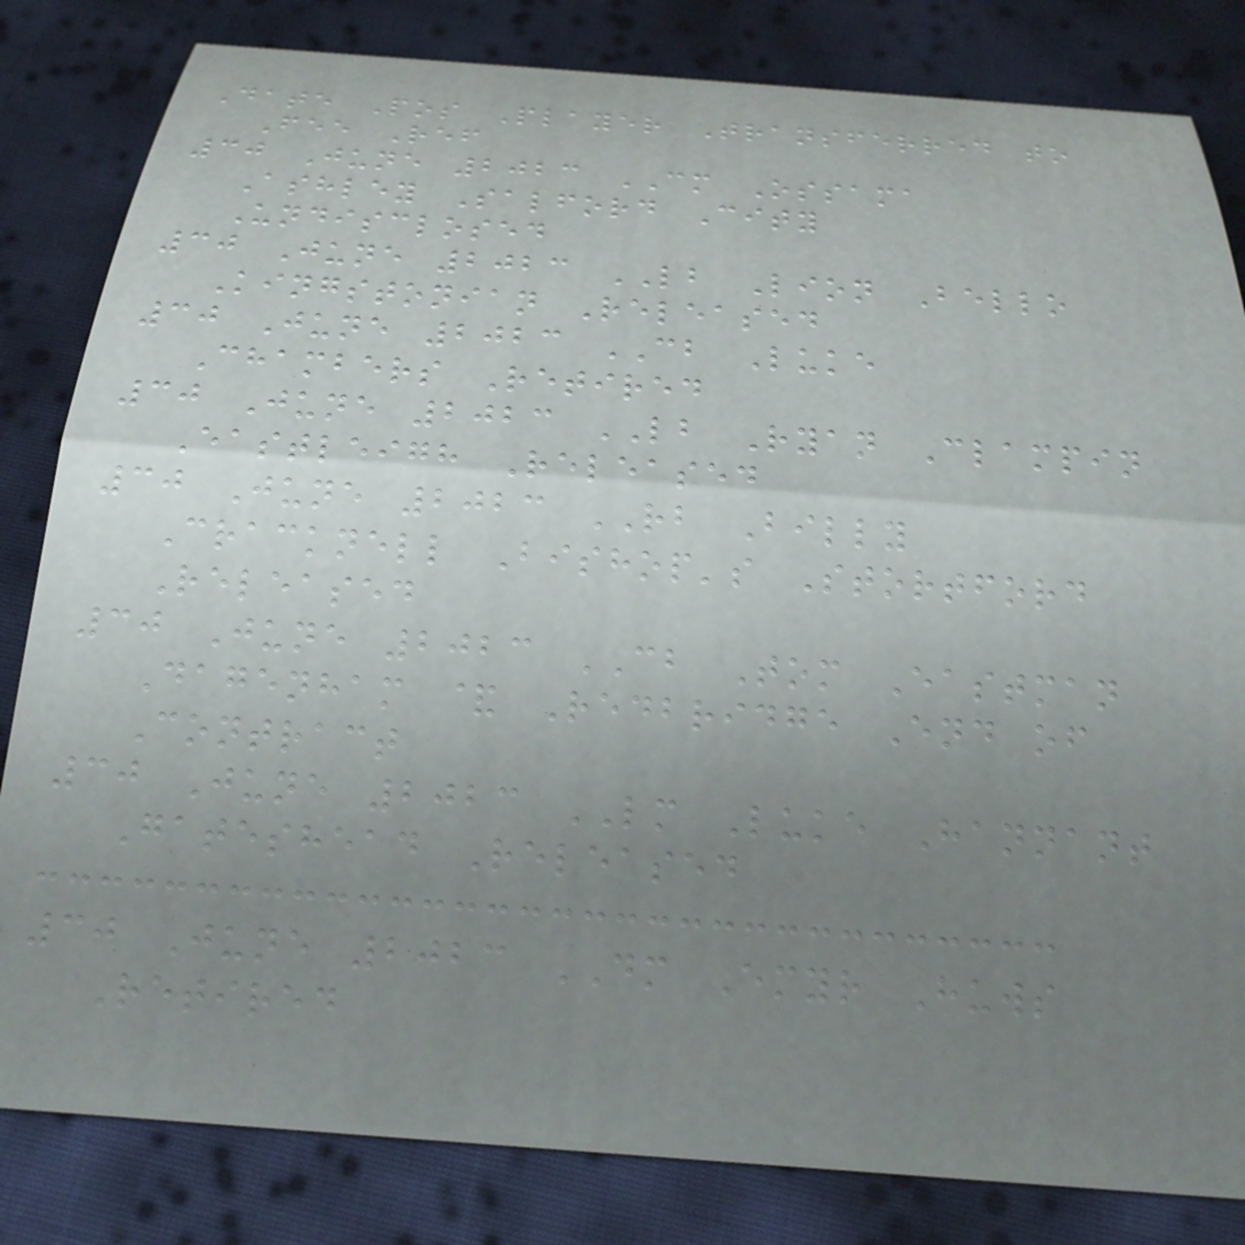Date Pos Player Transferred to
Fee Ref
30 June 2023 CM Ossama
Ashley Salford City
Undisclosed
30 June 2023 LB Lion Bello
Kingstonian Released
30 June 2023 CB Luke
Chambers Retired
30 June 2023 LB Ryan Clampin
Eastleigh Released
30 June 2023 RB Billy
Cracknell Bishop's Stortford
Released
30 June 2023 CB Tom Eastman
Dagenham & Redbridge End of
Contract
30 June 2023 LM Luke Hannant
Gateshead Released
30 June 2023 DM Emyr Huws
Retired
